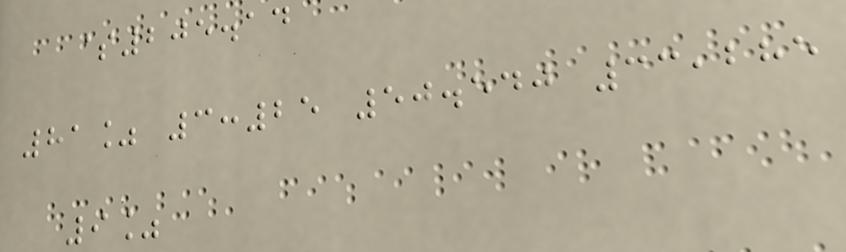$205.14
81% 3:25 50.540 33,285
9%
